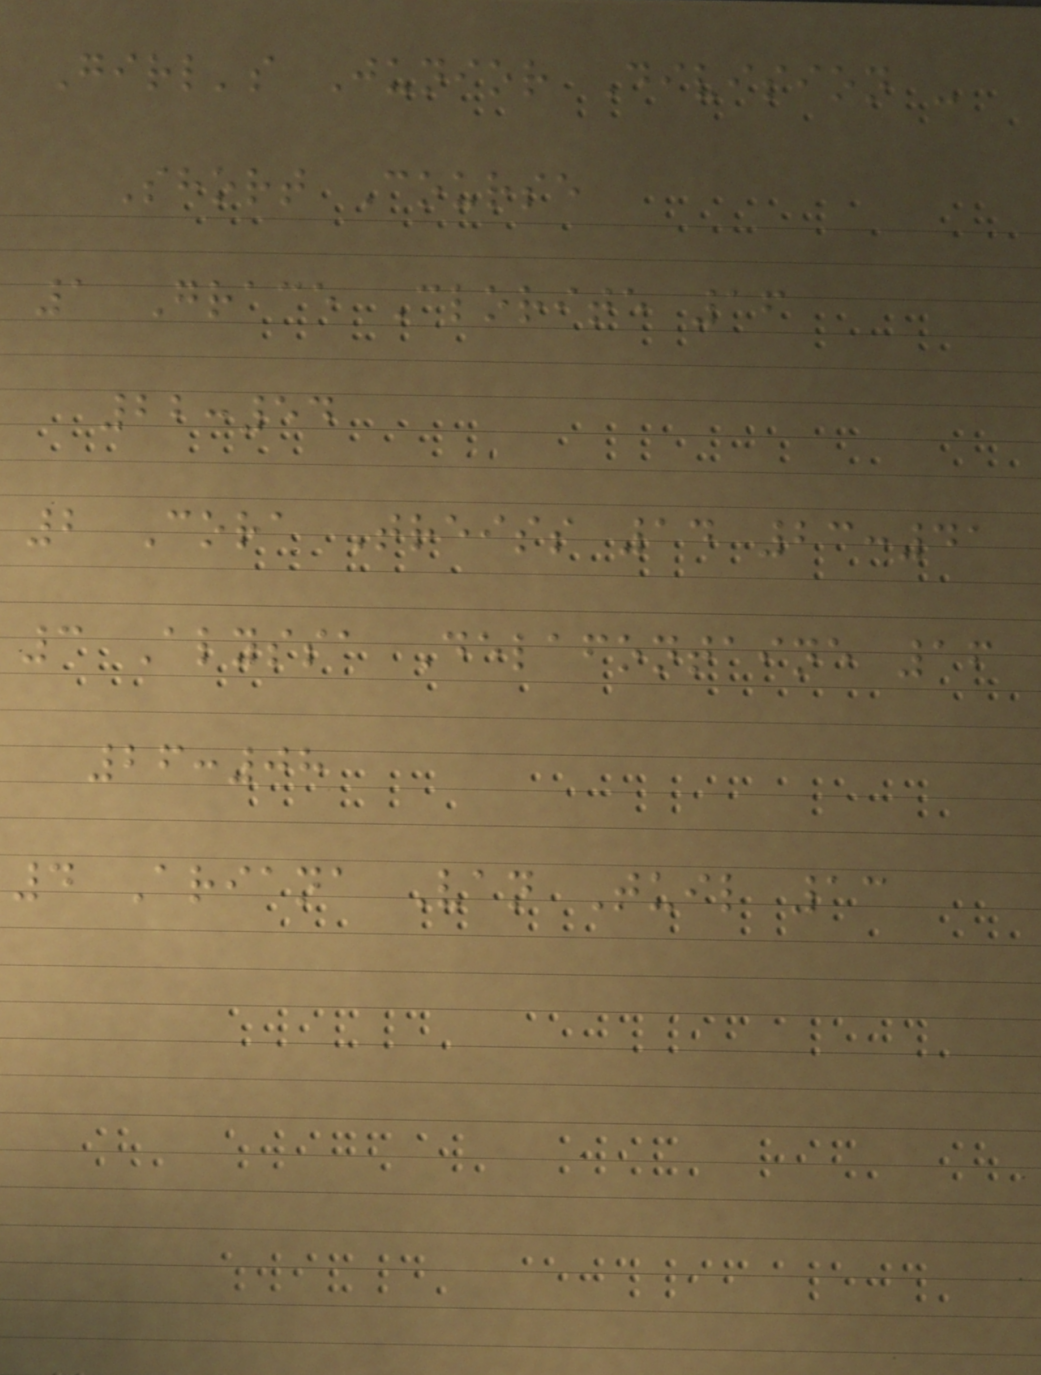Girl's Junior Division -
Short Course
1 Grace Clorite 16
22:54
2 Cora Treiss 14 23:41
3 Alyssa Delafontaine 16
26:08
4 Ariana Van Tuil 13
